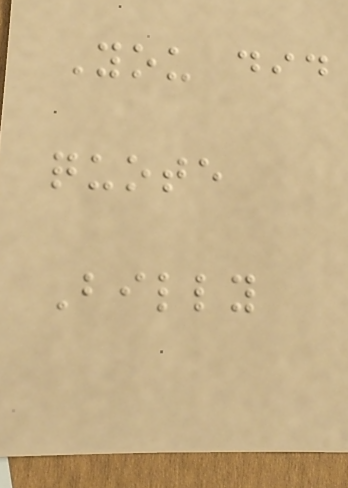You did
quote
Billy
